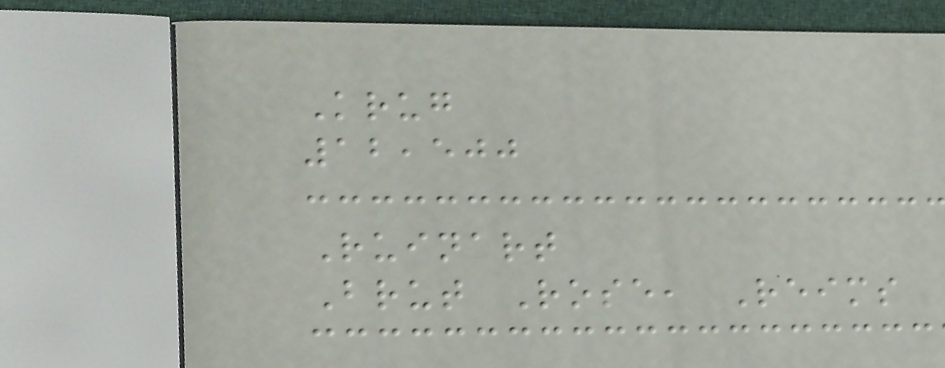Krug
12,500
Ruinart
Brut Rose, Reims
